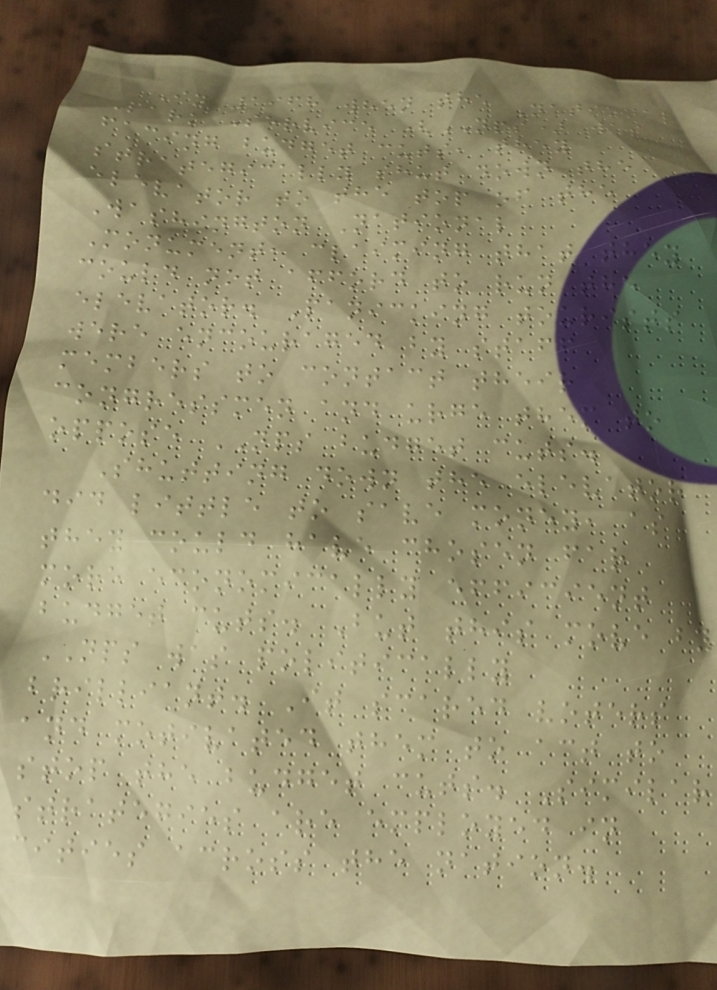In 1968 when the National
Park Service (NPS) was
facing budget cuts, they
strategically shut down the
elevator to the top of the
Washington National
Monument, claiming that they
could not afford to run the
elevator. Panicking tourists
were encouraged by staff
members to contact their
congressmen and urge them to
oppose NPS budget cuts.
Shutting down the elevator
did little to save money, as
they could have chosen far
more economically efficient
budget cuts. But this move by
NPS was politically
brilliant. It scared voters
and motivated them to act to
stop the budget cuts. Similar
strategies are employed in
cities across the nation.
